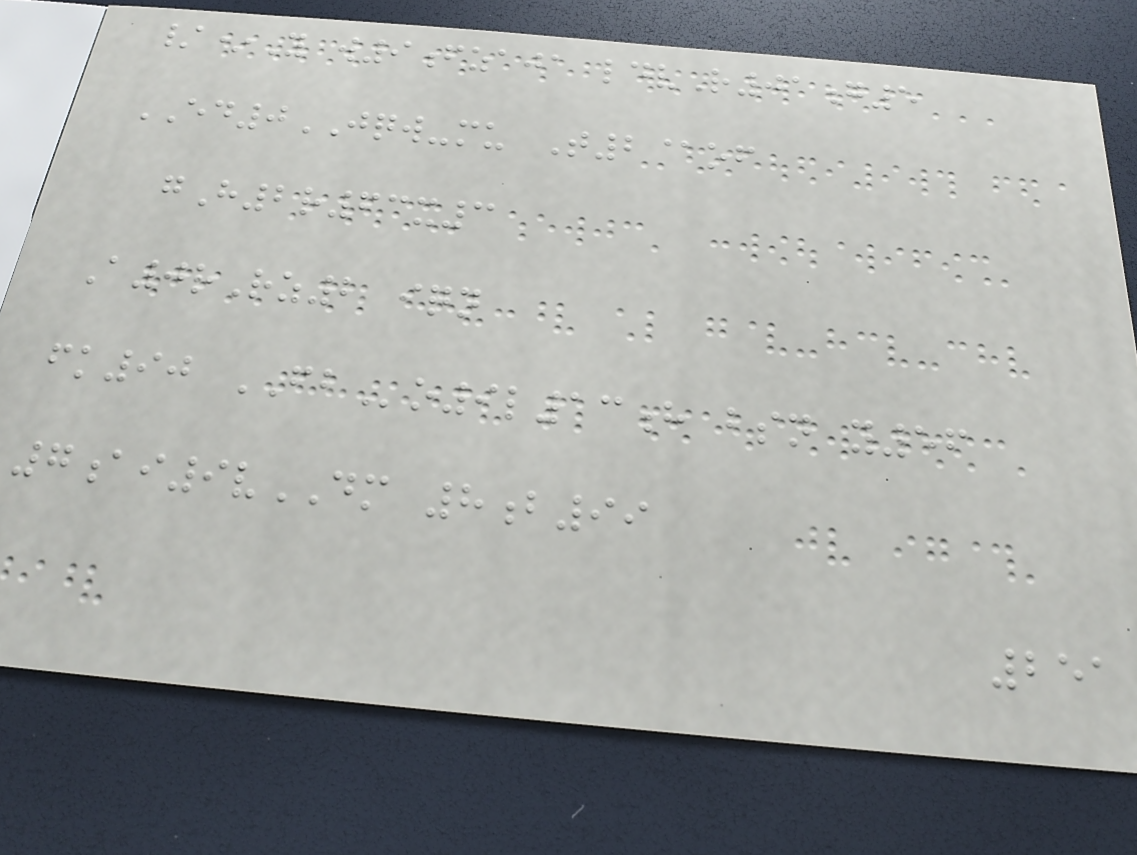/*Y w9fzaja ldvR01g5
ED0JQW-mu T2@of
gH2r63x3
A0rRz2 iqn
fk90 FBo9l13h bsn y56
7ai9vDM 8b99
251
